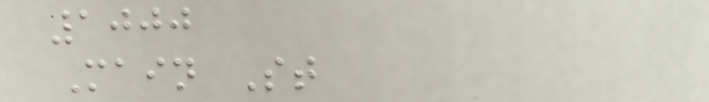1000
Main St
